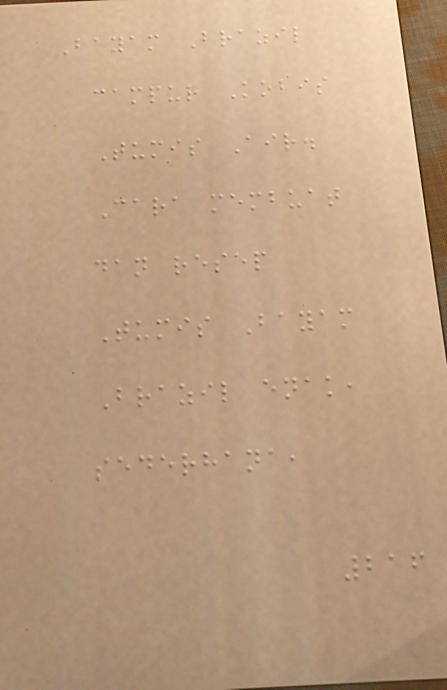Bayam Brazil
campur Kobis
Tumis Air.
Cara membuat
dan resep
Tumis Bayam
Brazil enak,
sederhana,
216
